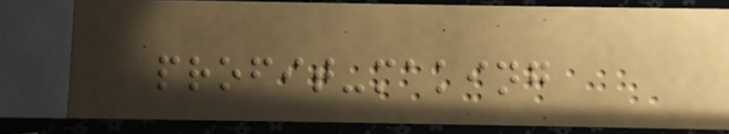profit-making
